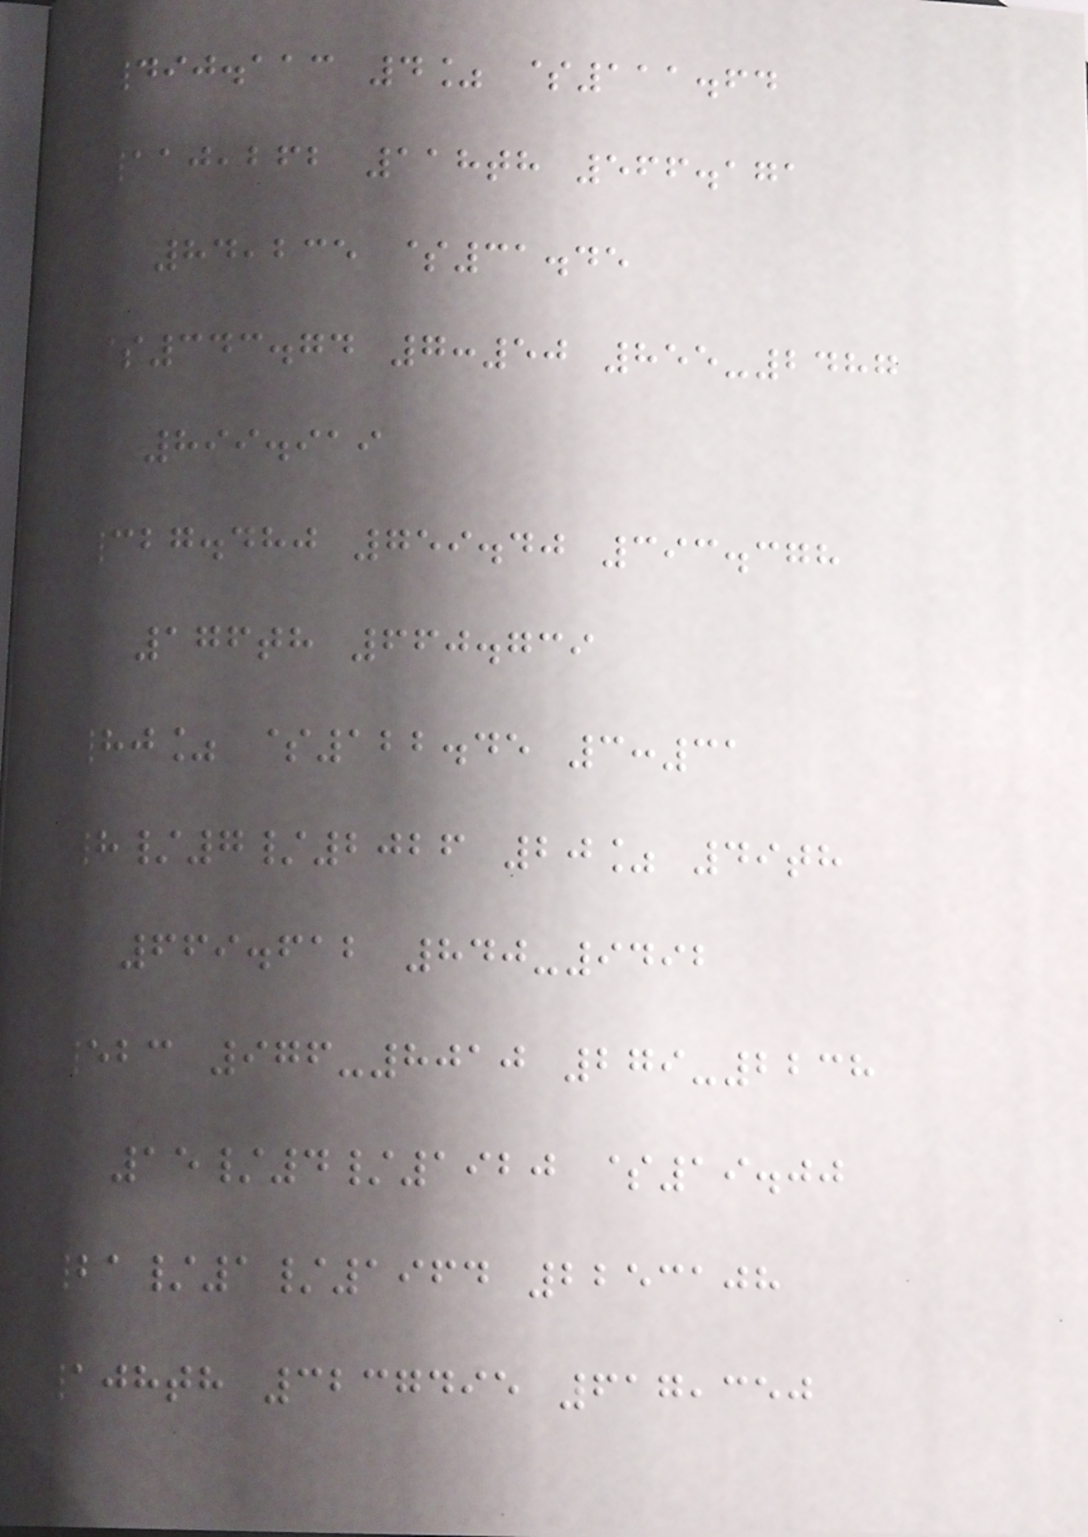490.113 4% $111.64
110,262 118th 566.171
84,235 $31.45
$343.74 7:50 855-2487
899.919
327.480 759.40 393.378
176th 660.739
80% $122.45 3:31
8/7/2026 20% 49th
669.612 840-9492
523 976-8010 279-2238
15/4/1920 $19.00
21/1/1964 2253108
108th 3237495 617,350
